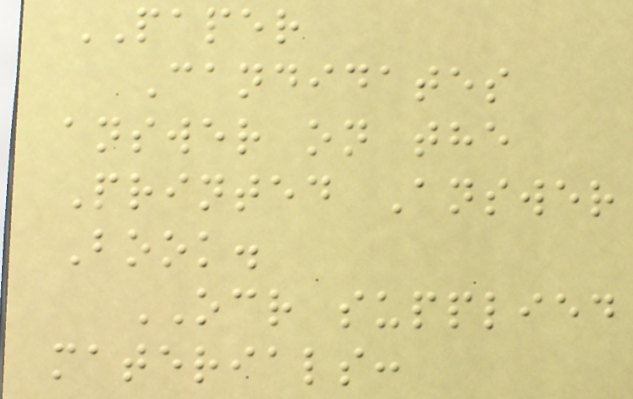PAPER
Candidates
answer on the
Printed Answer
Book.
OCR supplied
materials:
